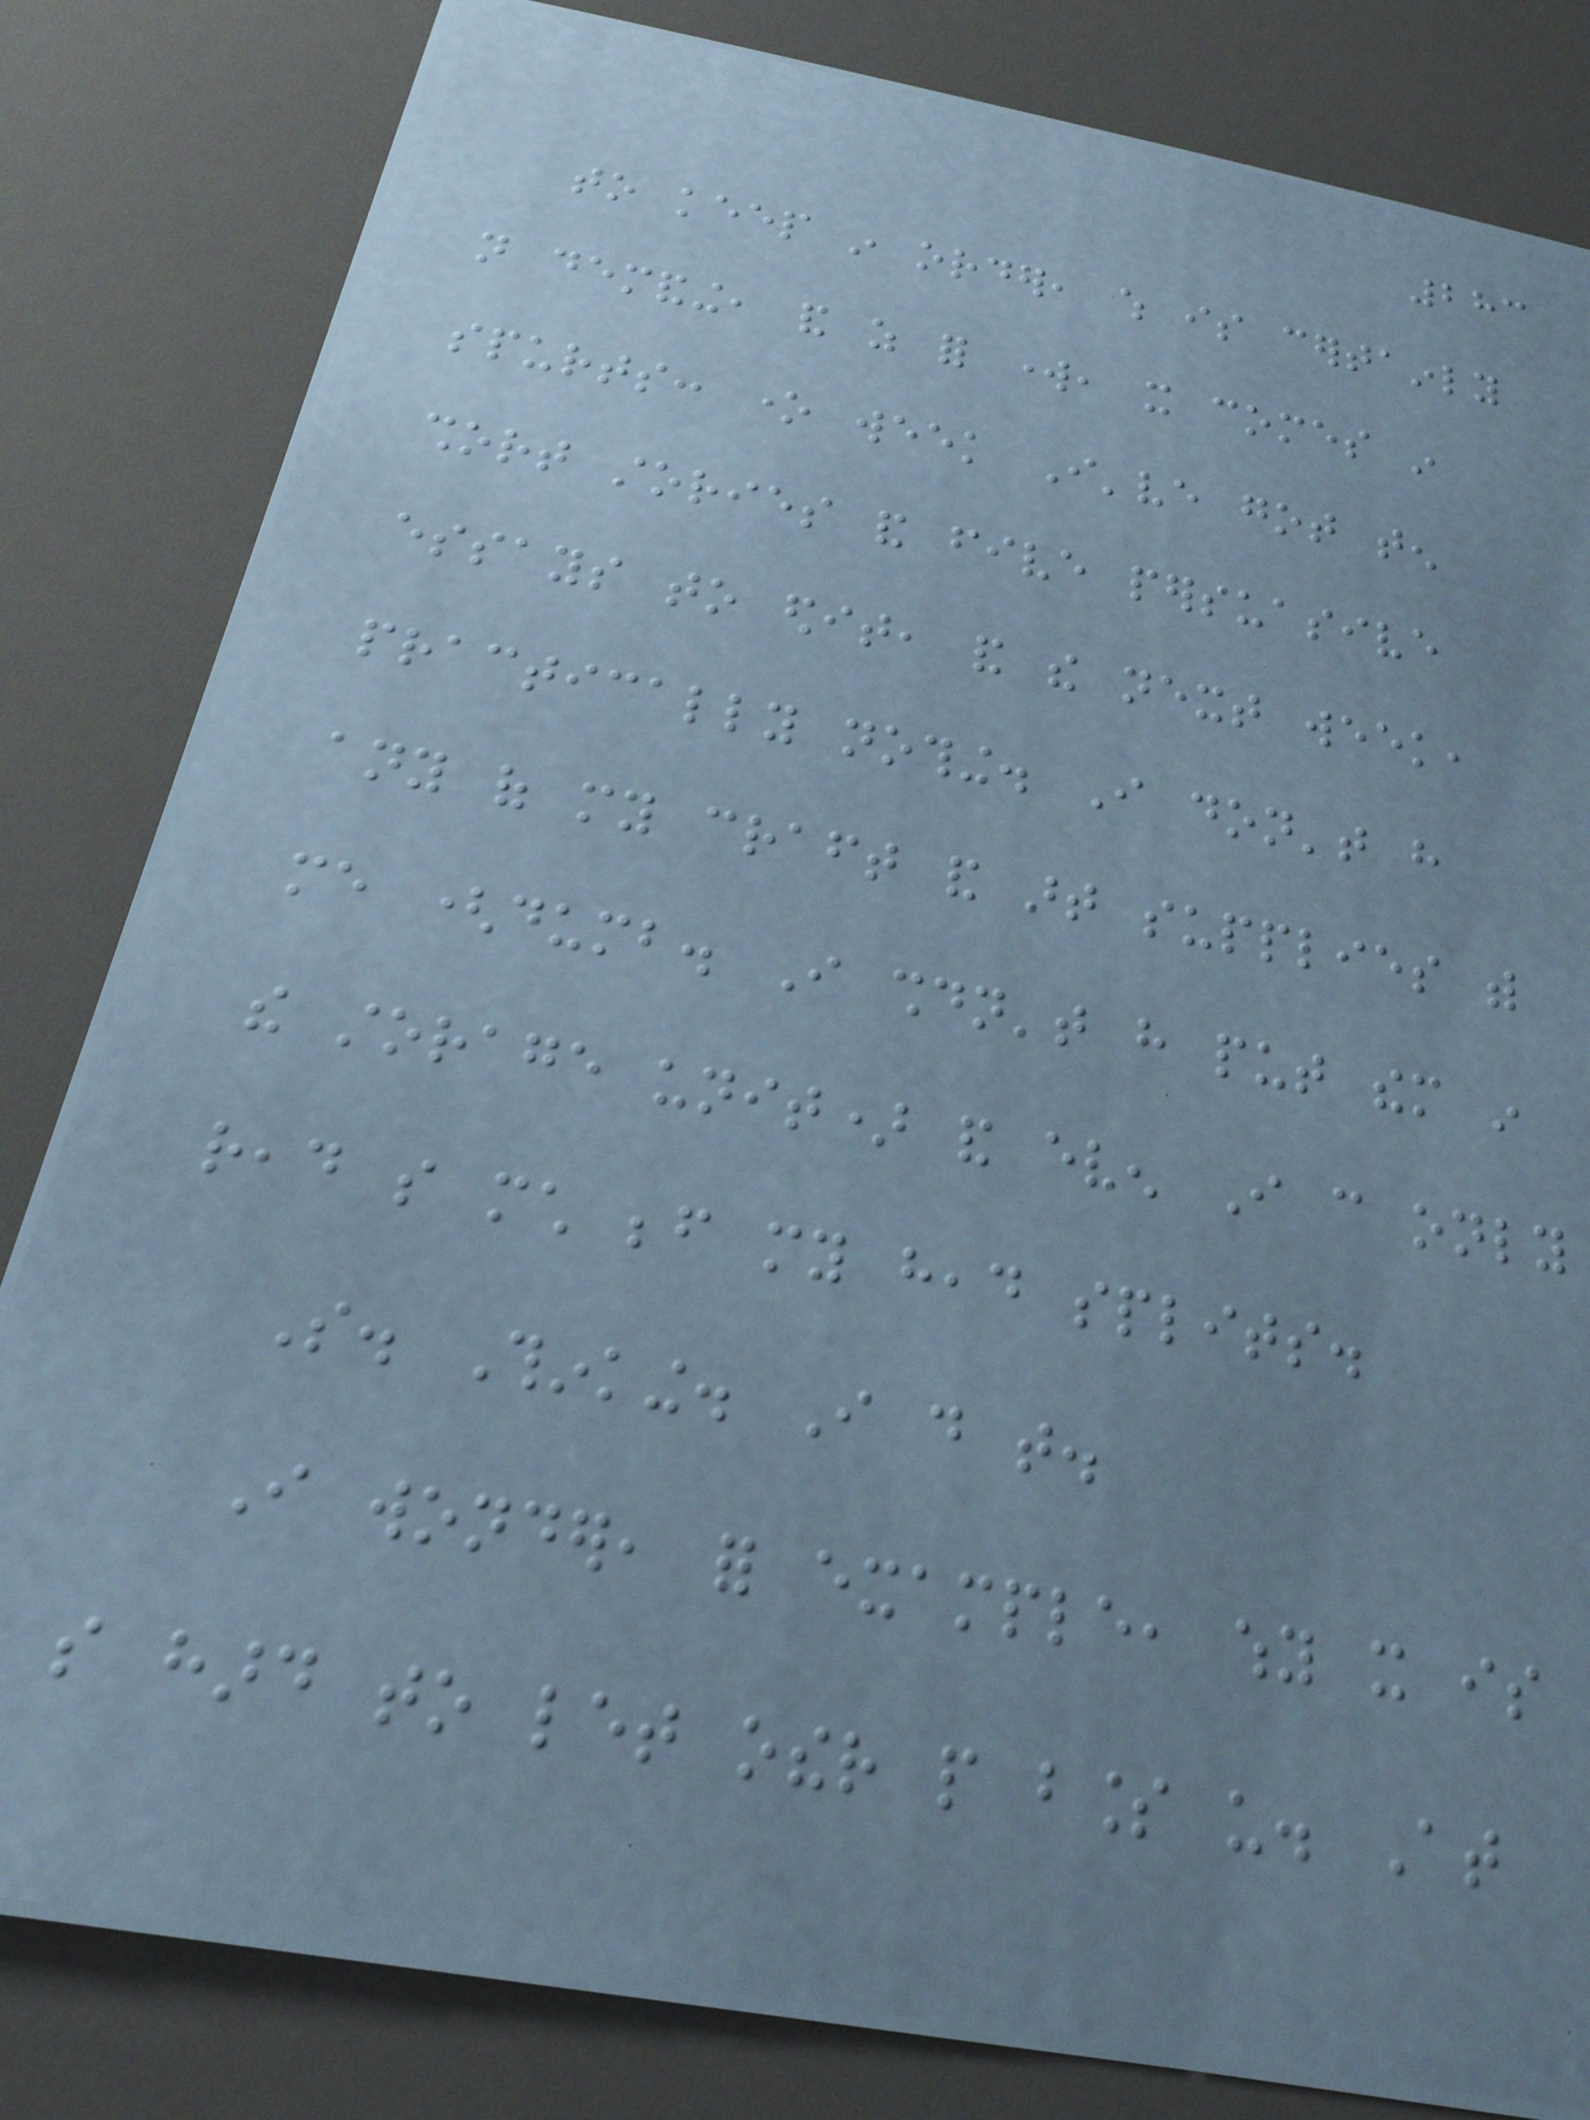283
to keep in order, which is certainly
not demanding, and as for work, it comes in
spurts: one week I've got ten
short stories and five persuasive
essays to edit, and the next week,
practically nothing. I don't have
any of my craft and art supplies with
me (dumb. I shouldn't have put them in
the storage unit) and even I can only
read so much before my head splits.
So. Thinking. I do that.
I wonder, for example, why it is
so hard to let other people bless us. At
